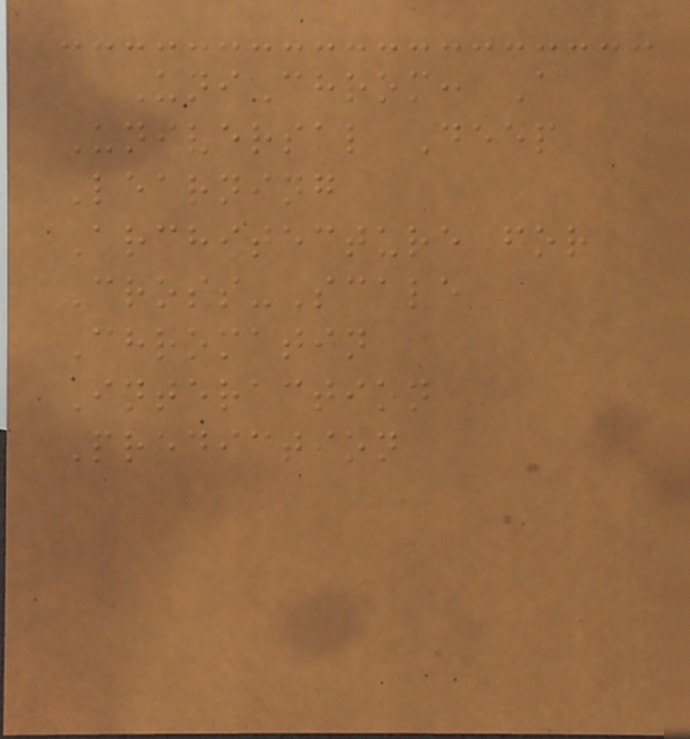UniChrom: A
Universal Deep
Learning
Architecture for
Cross-Scale
Chromatin
Interaction
Prediction
